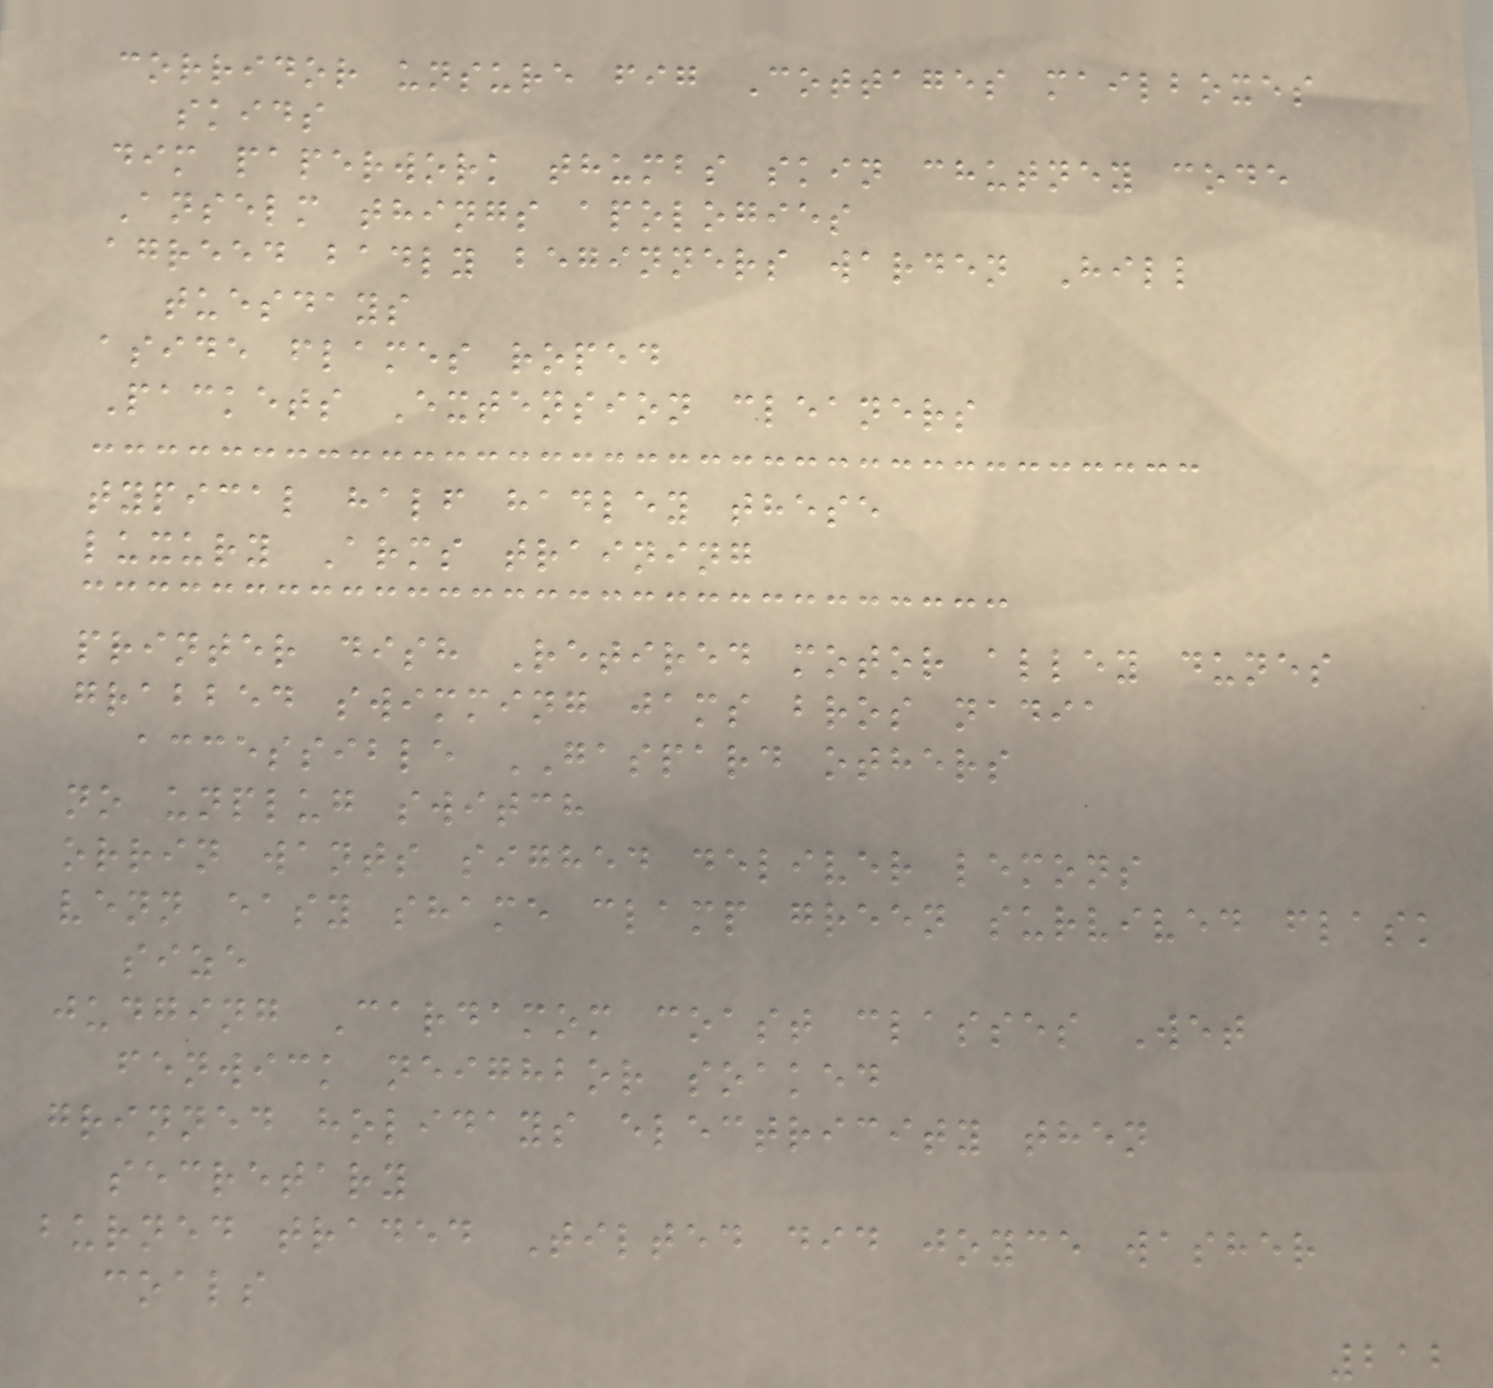corridor unsure fig Cottages mailboxes
skids
dim paperwork thumbs skin chutney code
Anselm things apologies
agreed badly beginners warden Hill
tuesdays
aside flames roped
Packets Extension cleaners
typical half hadley these
luxury Arms training
printer dish Retired motor alley dunes
grabbed swimming jams bros nadia
accessible GASPARD others
no unplug switch
orrin wants sighed deliver lemons
venn easy shame clamp green survived flask
size
judging Cardamom coast classes Wet
fenwick neighbor soaked
grinned holidays electricity then
secretary
burned traded Tilted did joyce washer
coals
212
